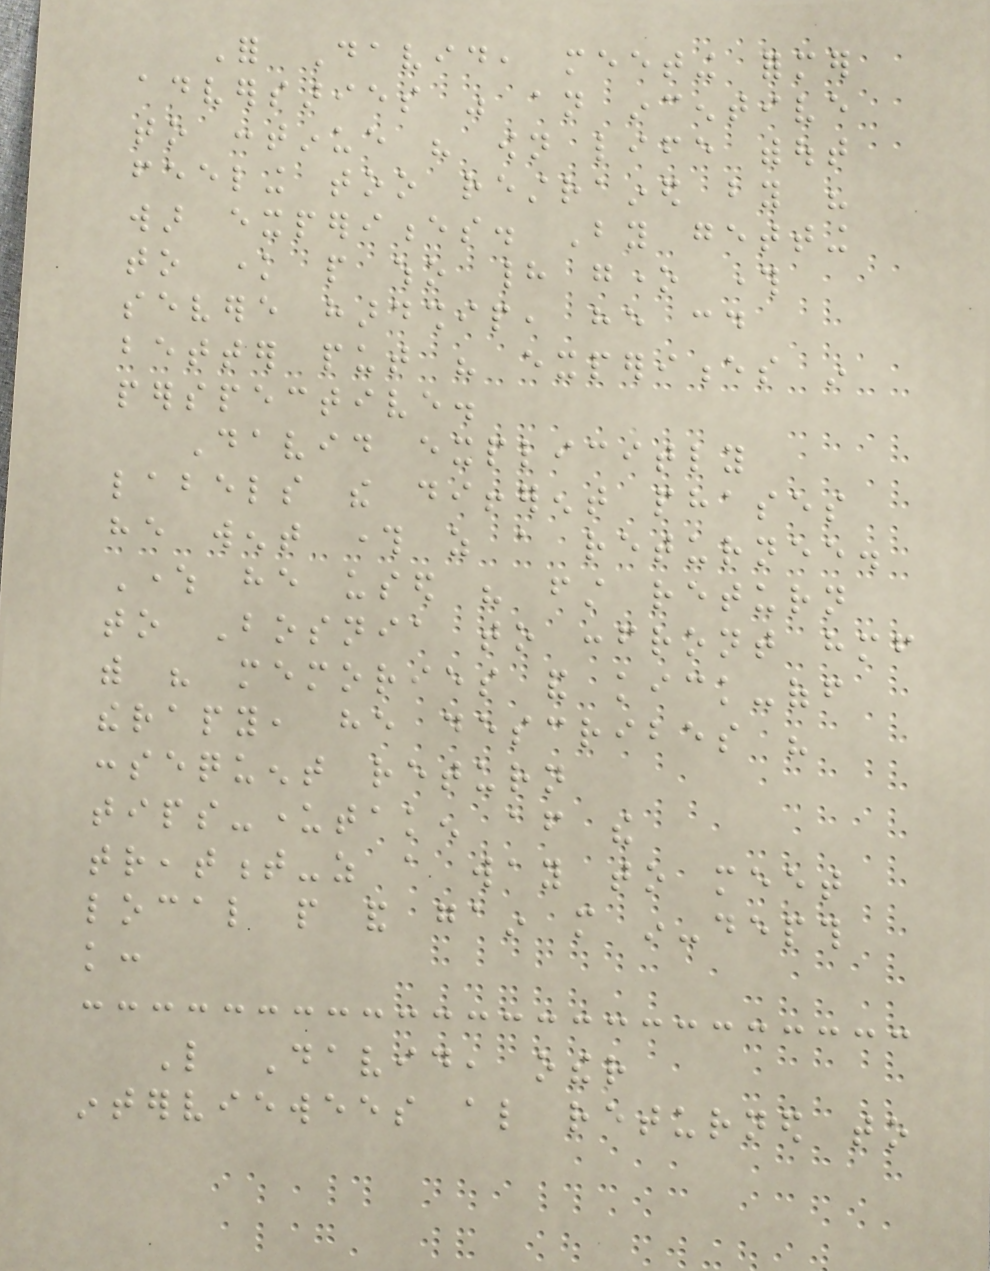For David, meeting former
adversaries was an incentive
to continue his own life without
feeling too restrained by his
war experiences. By getting
to know people who had gone through
severe hardship, he could
better put his experiences in
perspective.
David explicitly
labels the different phases
he went through as a returnee.
Where he used his first return
to Bosnia to confront himself
with his memories and kick-off
therapy, he describes his
consequent return
tips-undertaken after the
treatment-as a way to meet
local people and gain more in-depth
knowledge:
Like David, other
interviewees also returned to
